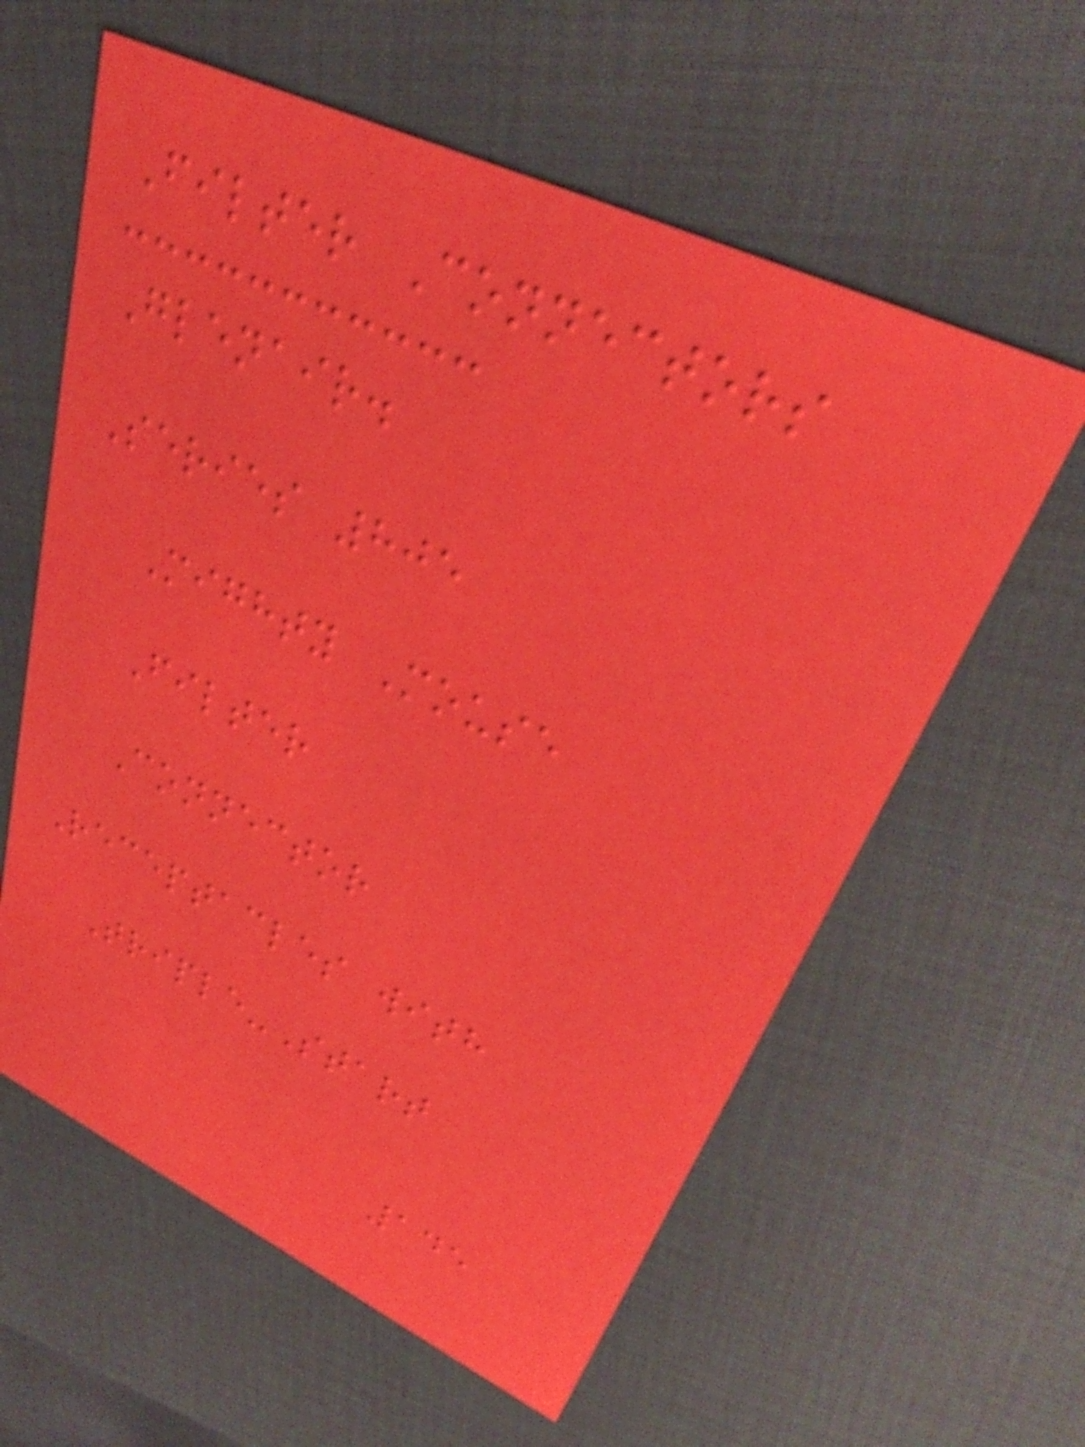Filter Connectors
Glenair.
Series 805
Mighty Mouse
Filter
Connector
Receptacles with
Triple-Start
145
